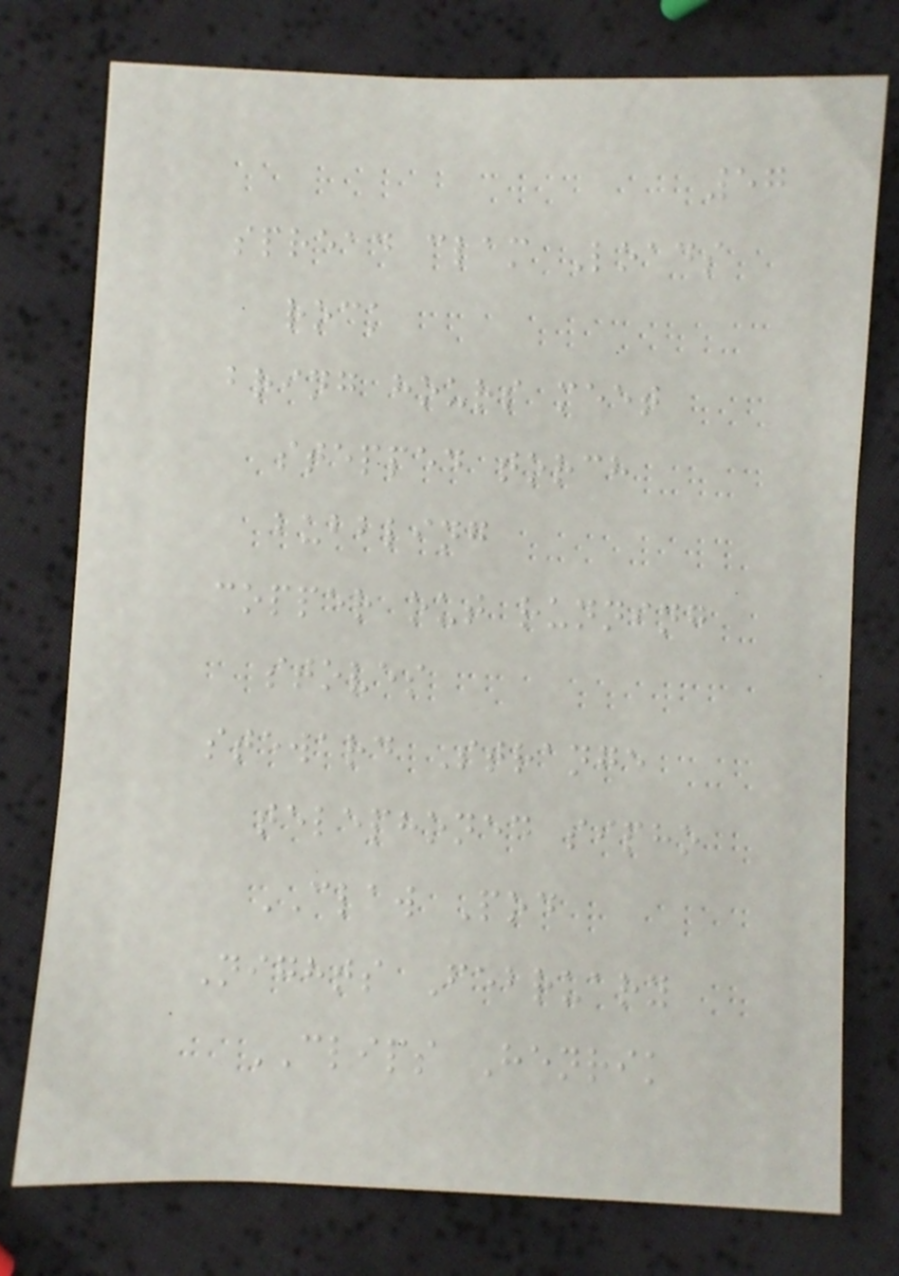57
spread clam Loads
rock
bring hours meet
stepped torch
bubbling
copper out running
stoves
steward Strange
telephoned sipho
CLAW Pod
Nights February
CLIPS Henrik
